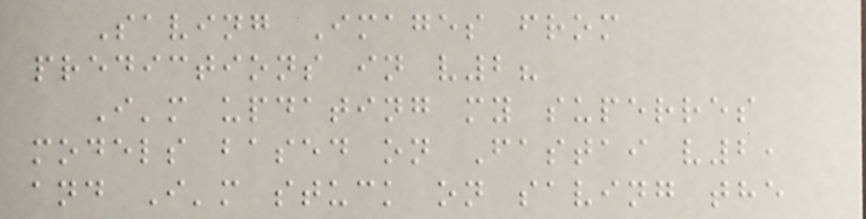Saving Images from
predictions in v2?
I'm updating my superres
models based on Fastai v2,
and I'm stuck on saving the
